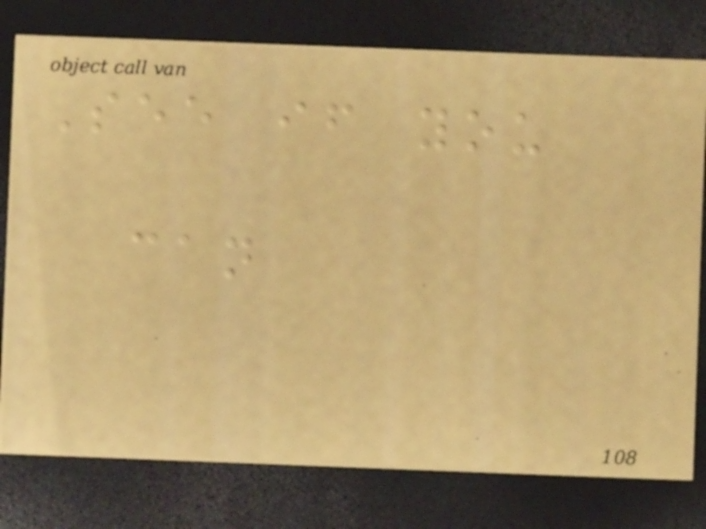See if you
can
